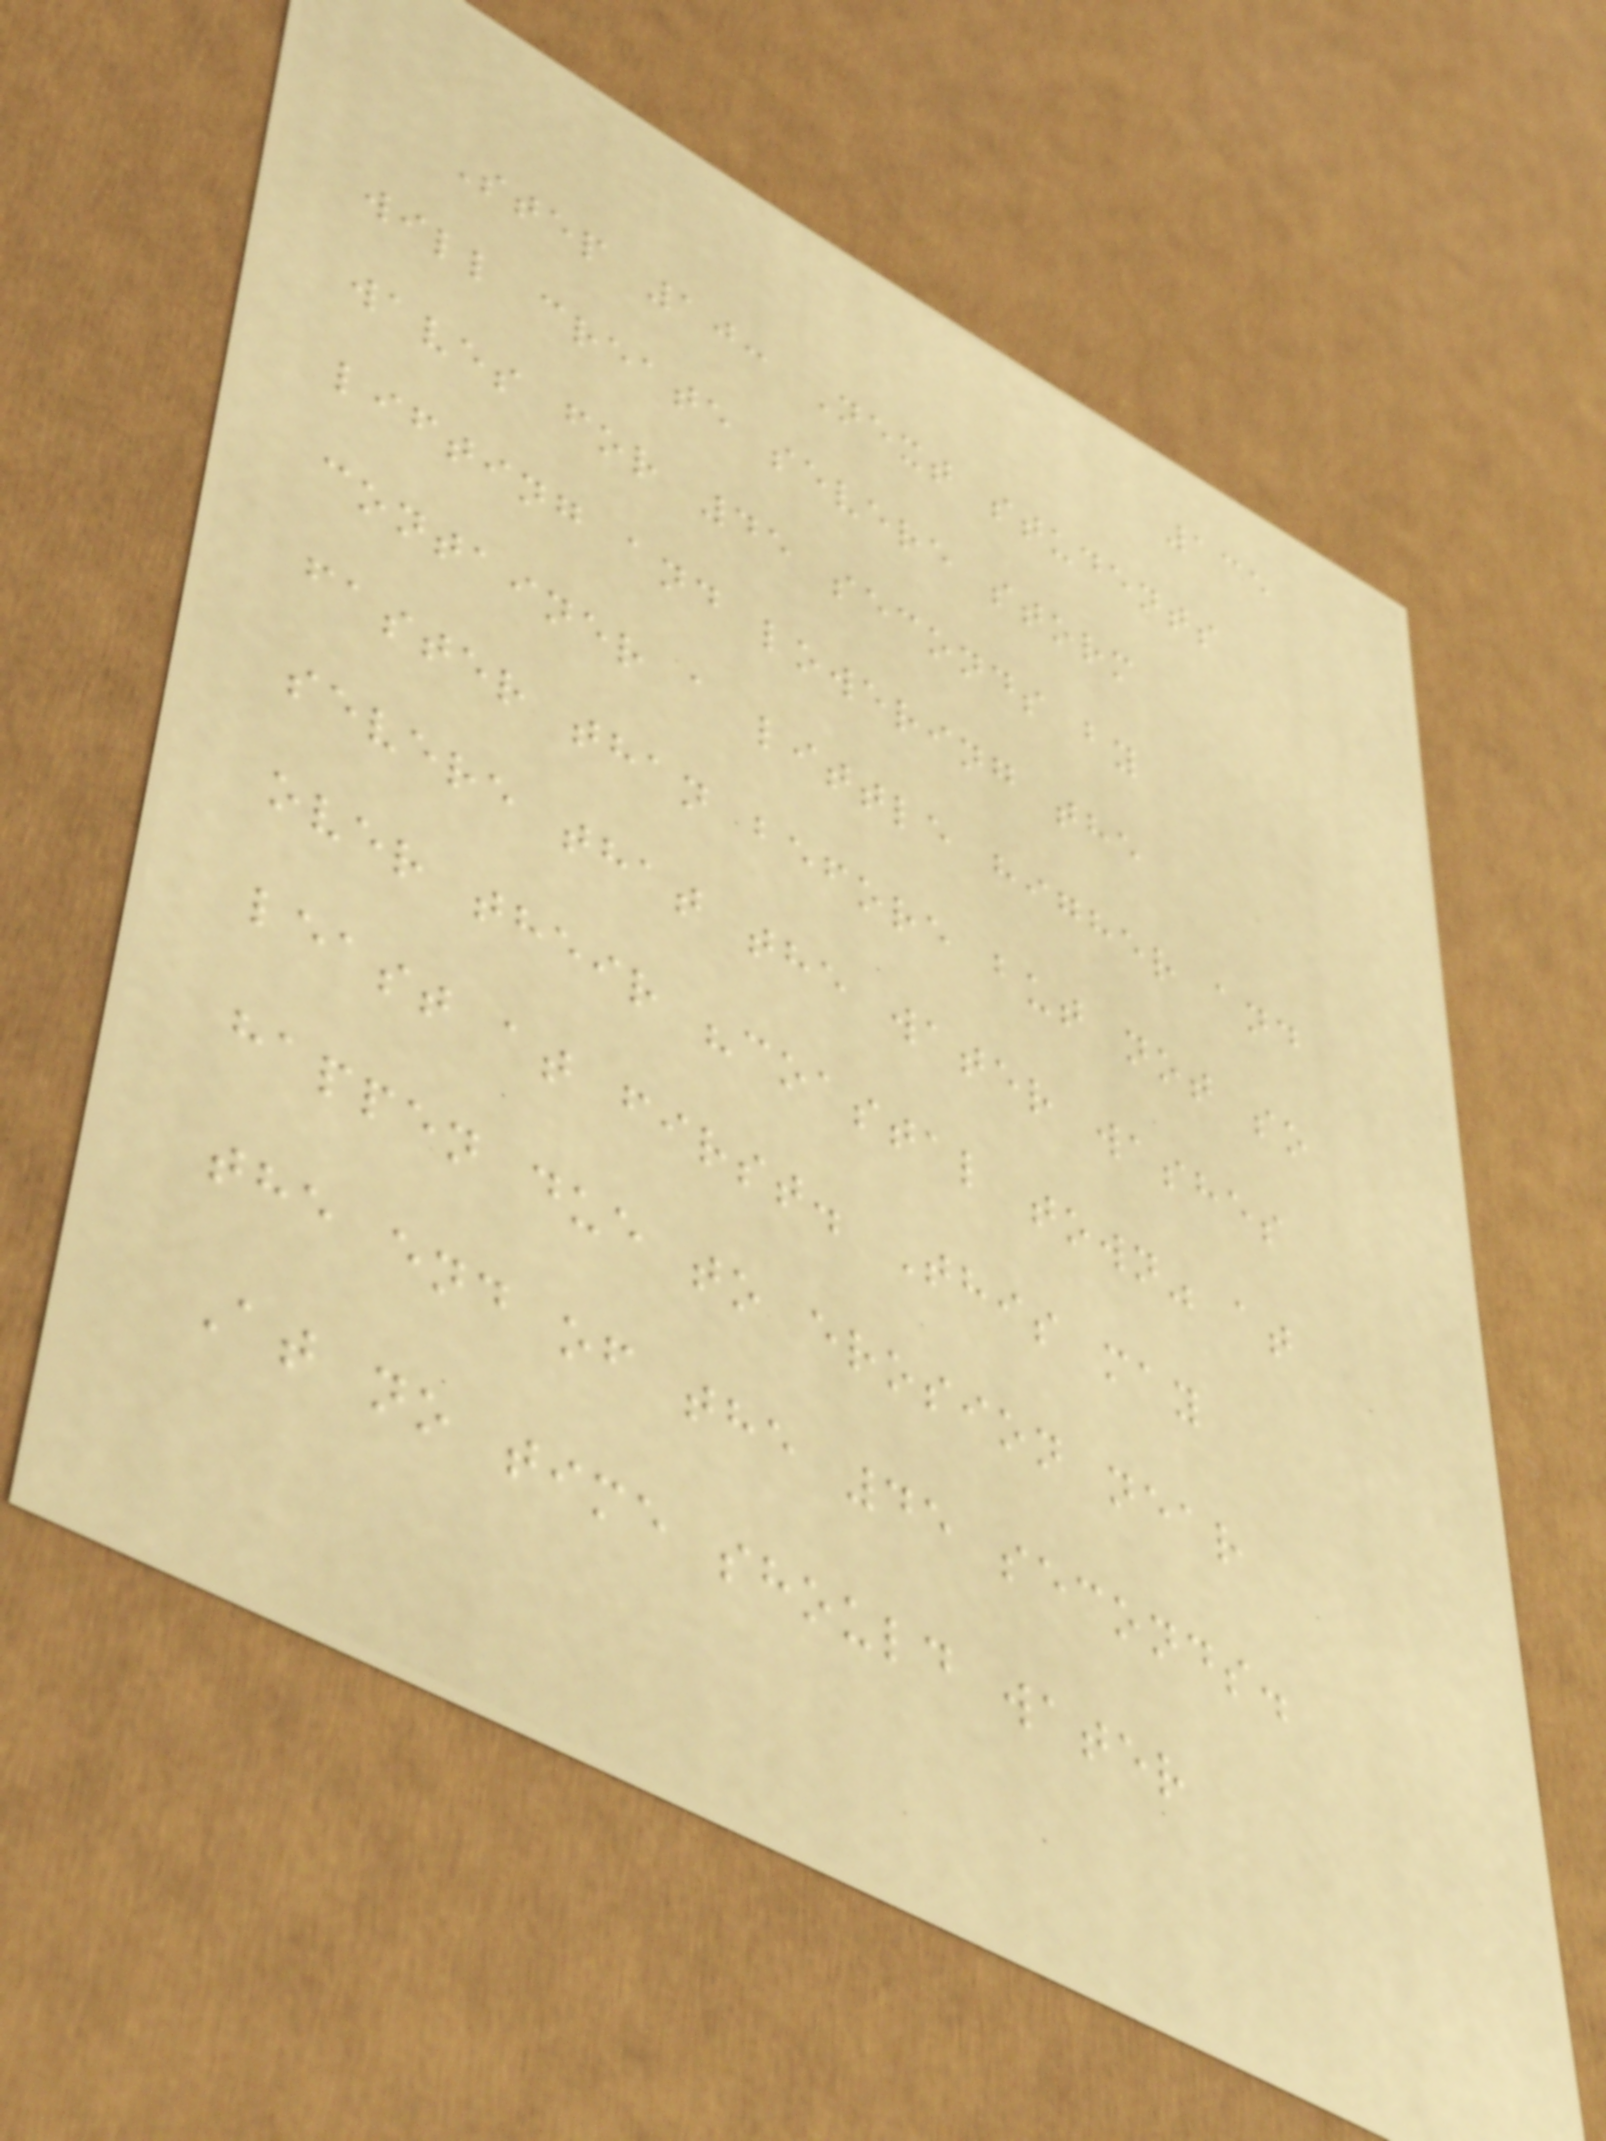135
Step 10: Next students
will create severe storm
waves for 45 seconds by
lifting and lowering the
container a little higher and
faster than before but not so
severe that the water washes
over their "coastal town" at
least at first. This may
happen due to erosion near
the end of the 45 seconds.
At no time should water
